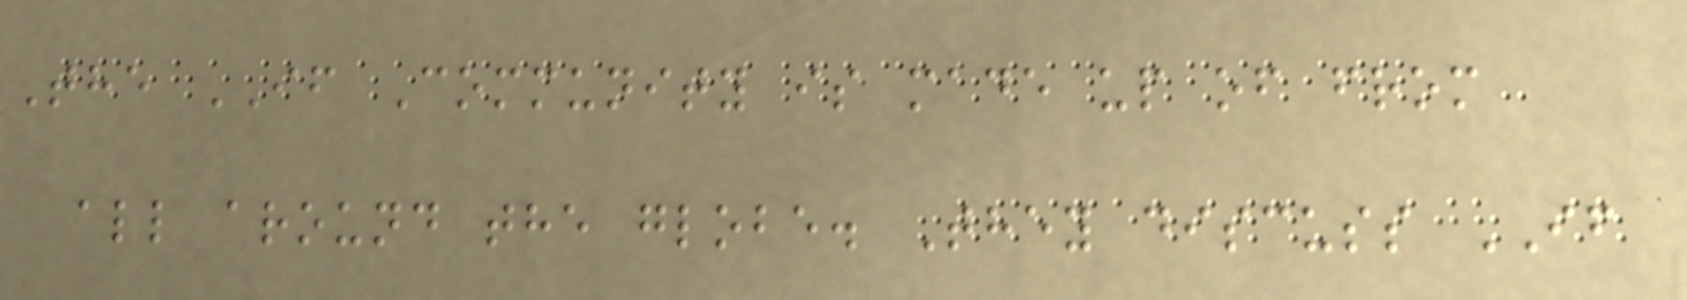The IF Community is made up of from
all around the globe. They discuss IF
